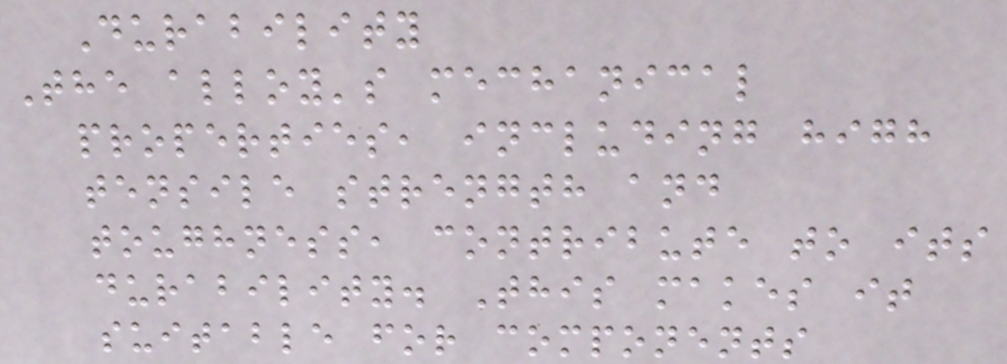Durability
The alloy's mechanical
properties, including high
tensile strength and
toughness, contribute to its
durability. This makes it
suitable for components
